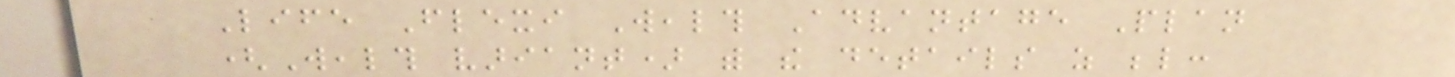Life Flexi Wealth Advantage Plan
(Wealth variant) with the details as below:
